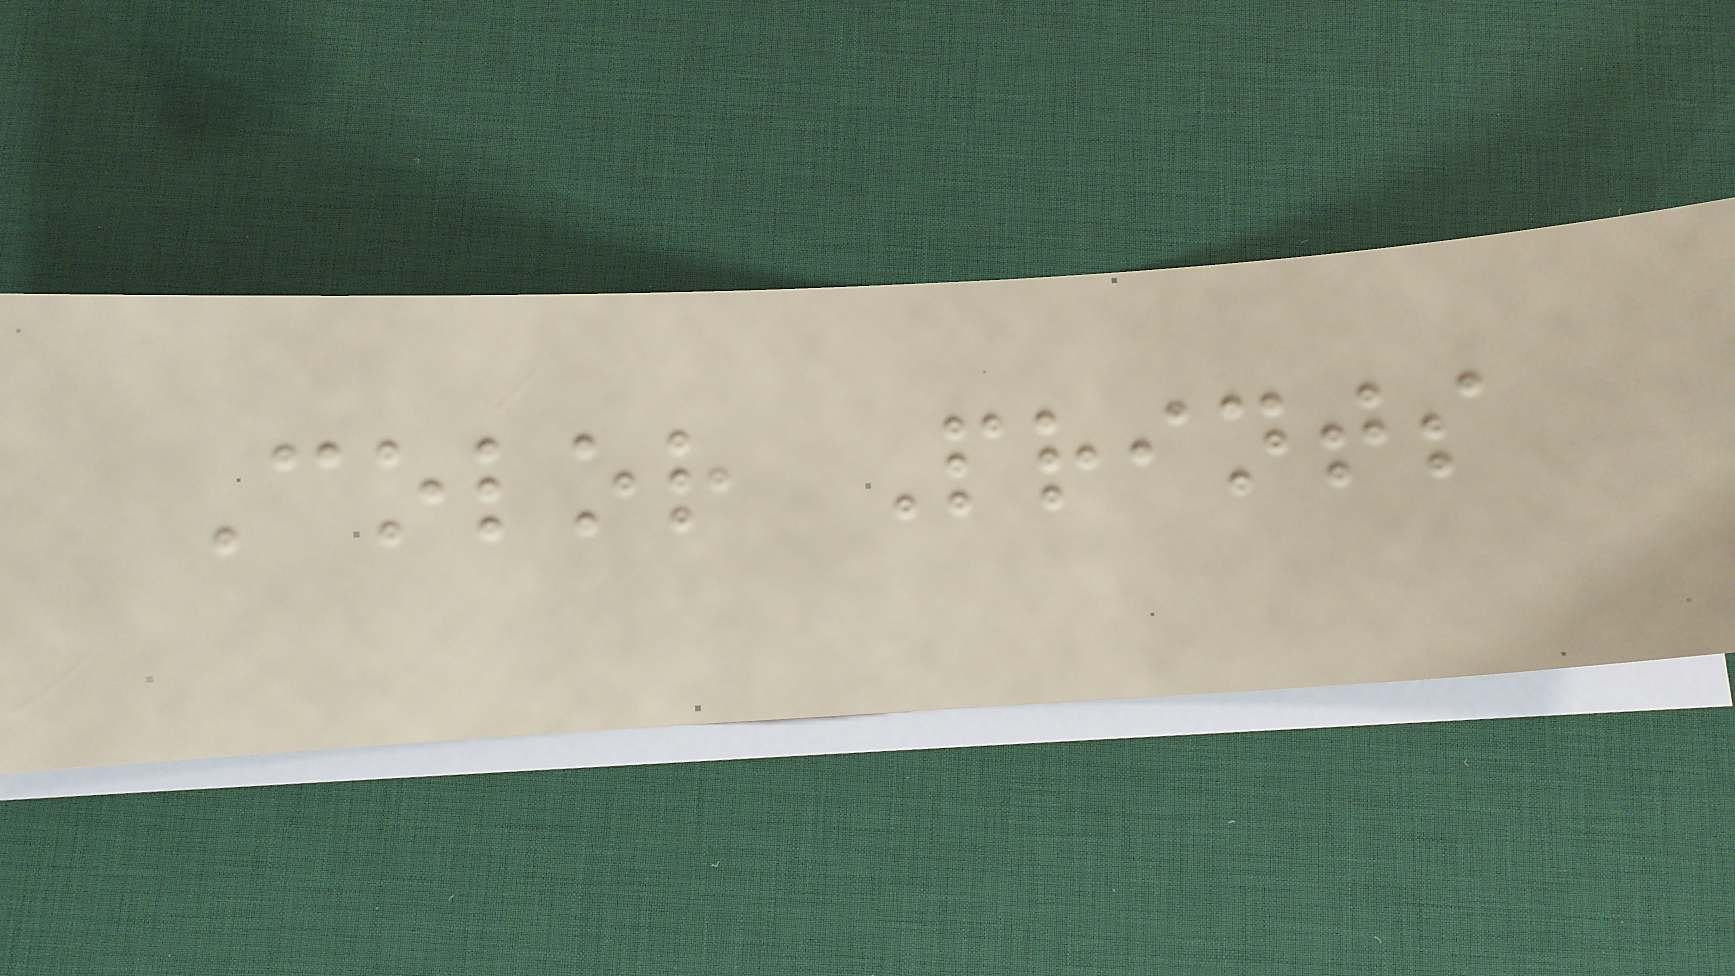Color Prints
